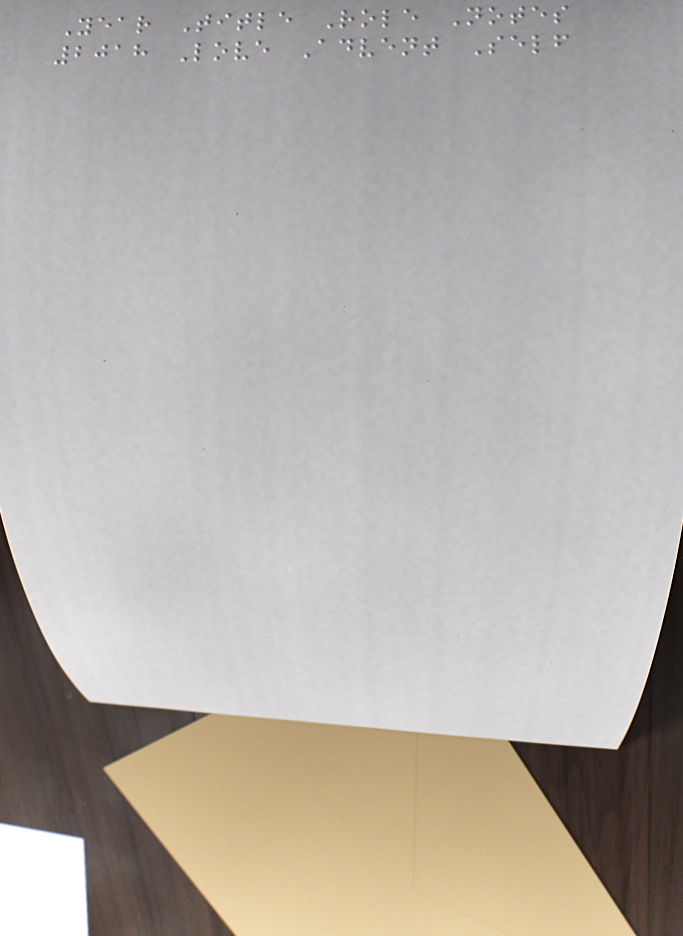Year Title Role Notes
2018 Love Advent Self
